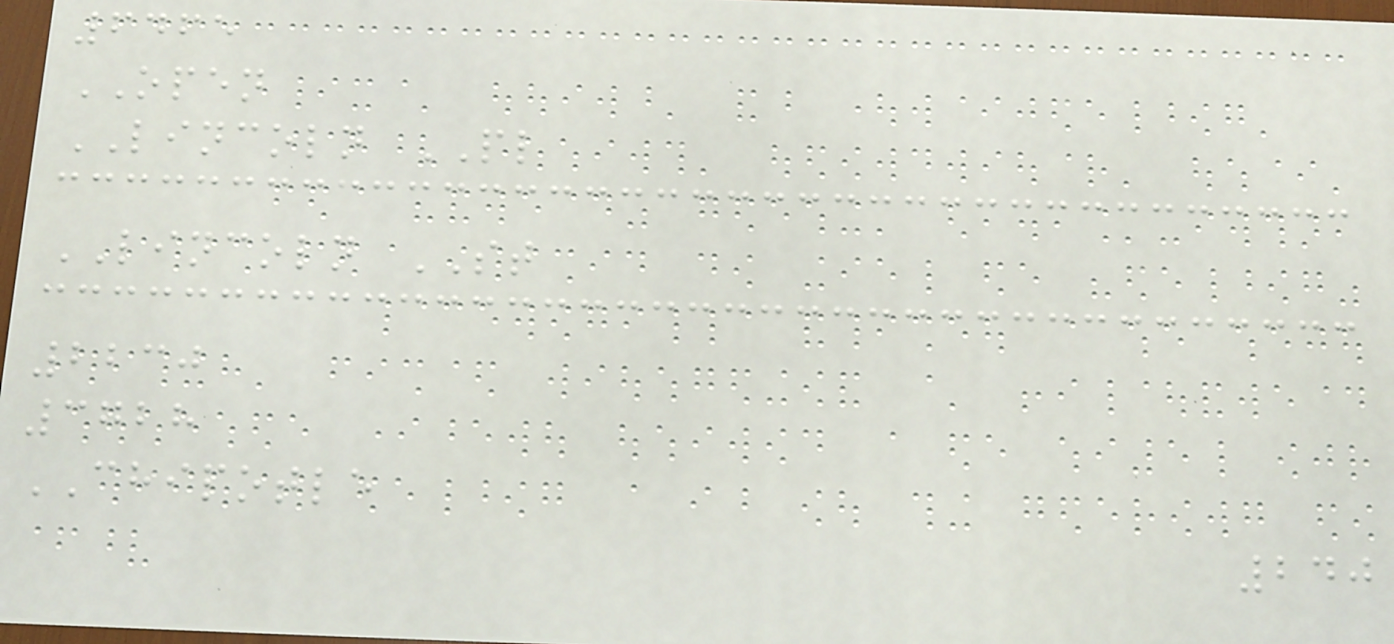6465
OPEN
LINCOLN PL
LINCOLN ST
2230
3728
CHIPOTLE
240
